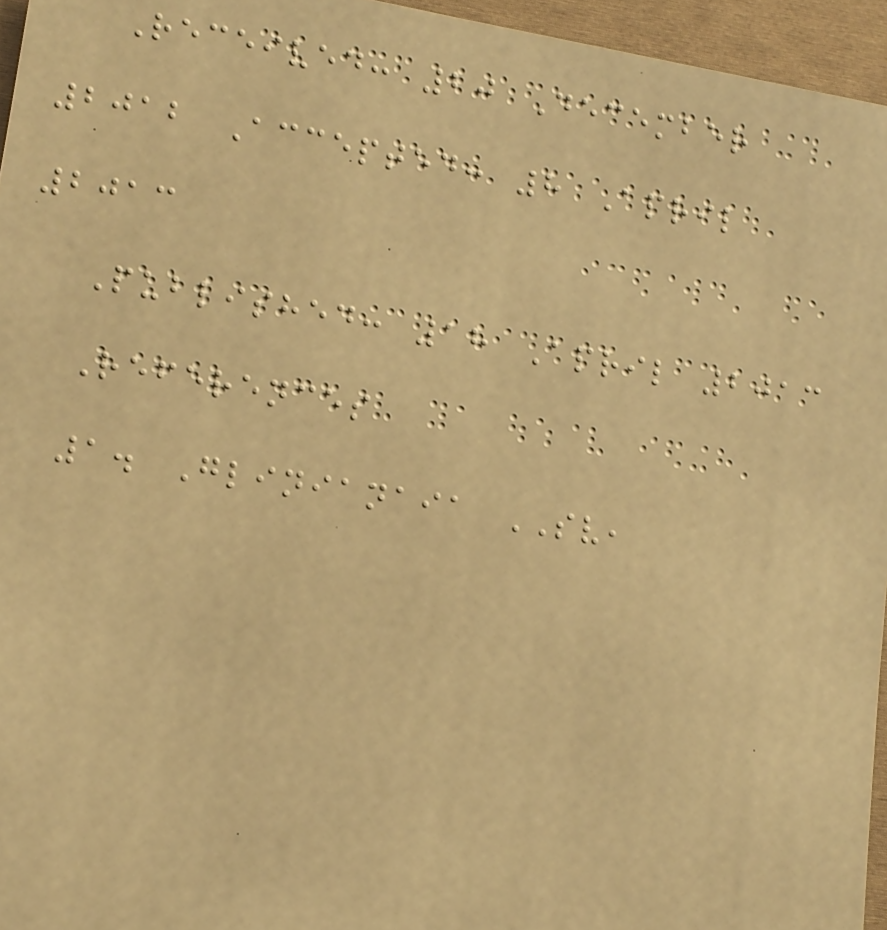Received: 20 December
2012 Accepted: 8 April
2013
Published: 18 April 2013
References
1. Glinianaia SV,
